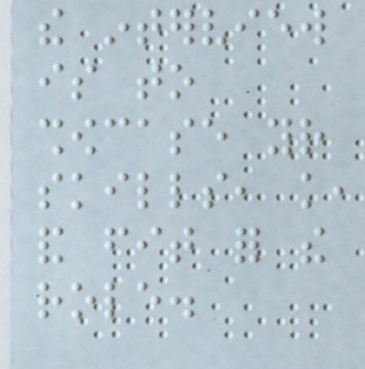the interview
is to
showcase your
skills, knowledge,
and fit for the
role.
